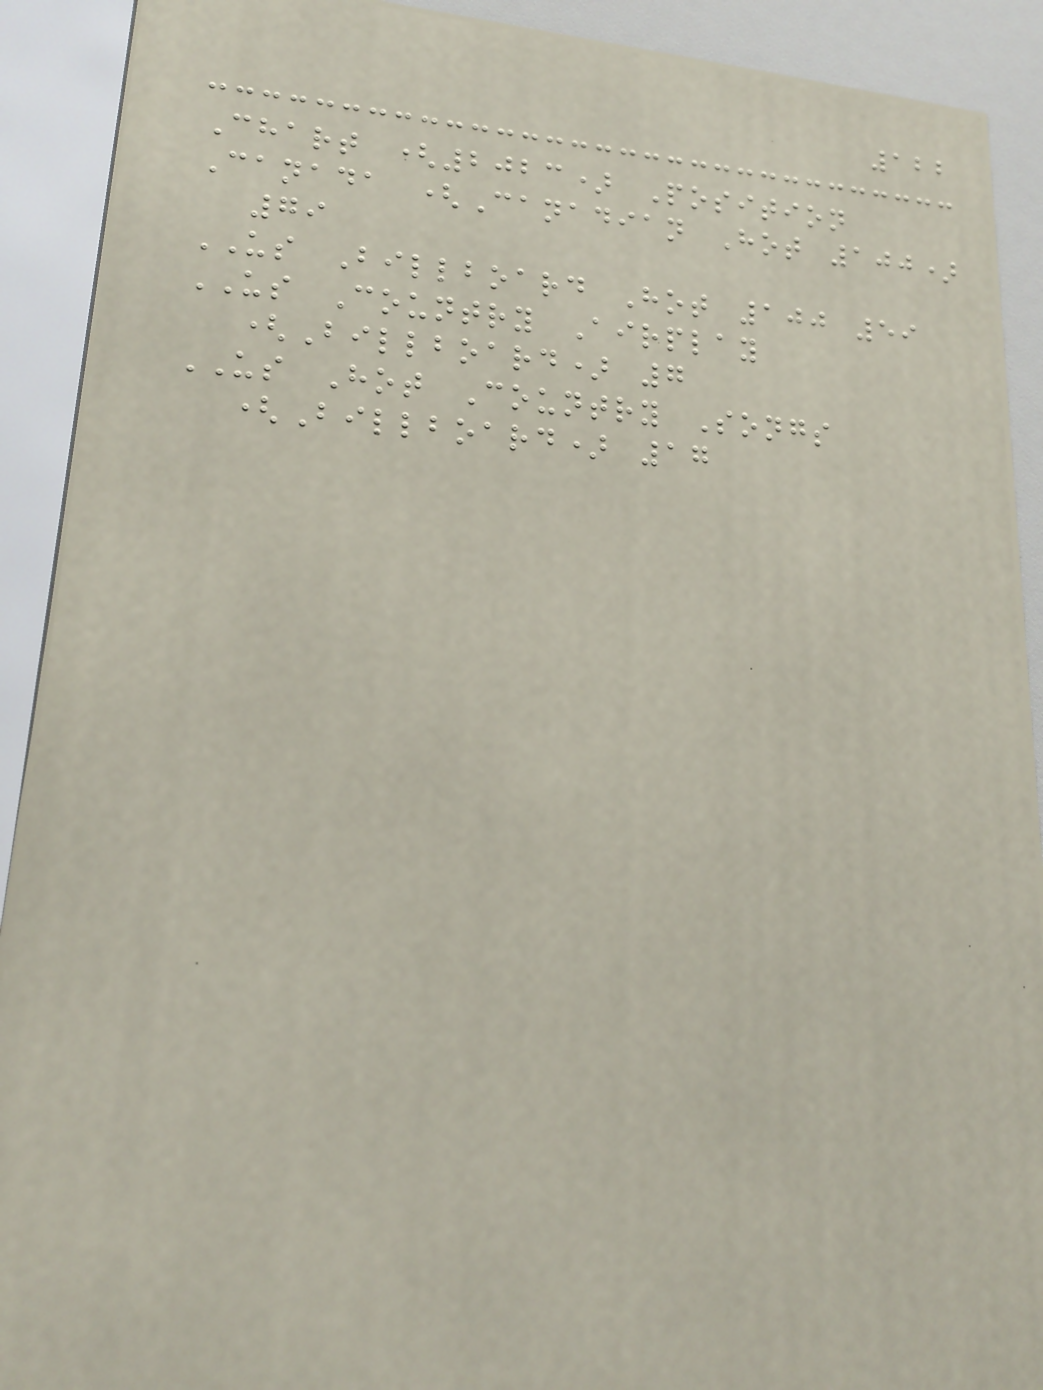122
Chart (2023) Position
Canada (Canadian Hot 100)
79
US Billboard Hot 100 59
US Country Airplay
(Billboard) 7
US Hot Country Songs
(Billboard) 17
